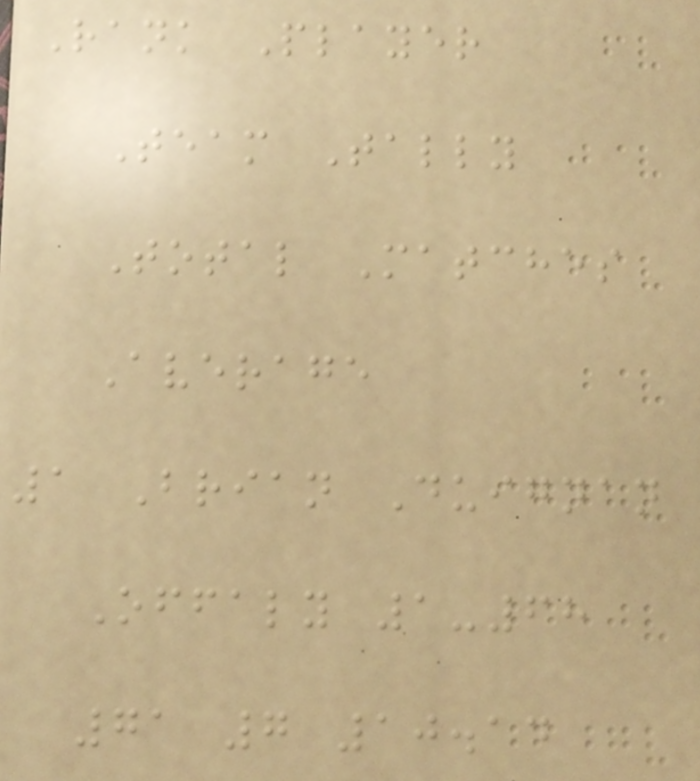Rank Player
Team Tally
Total Matches
Average
1 Brian Duignan
Offaly 1-68
71 7 10.14
